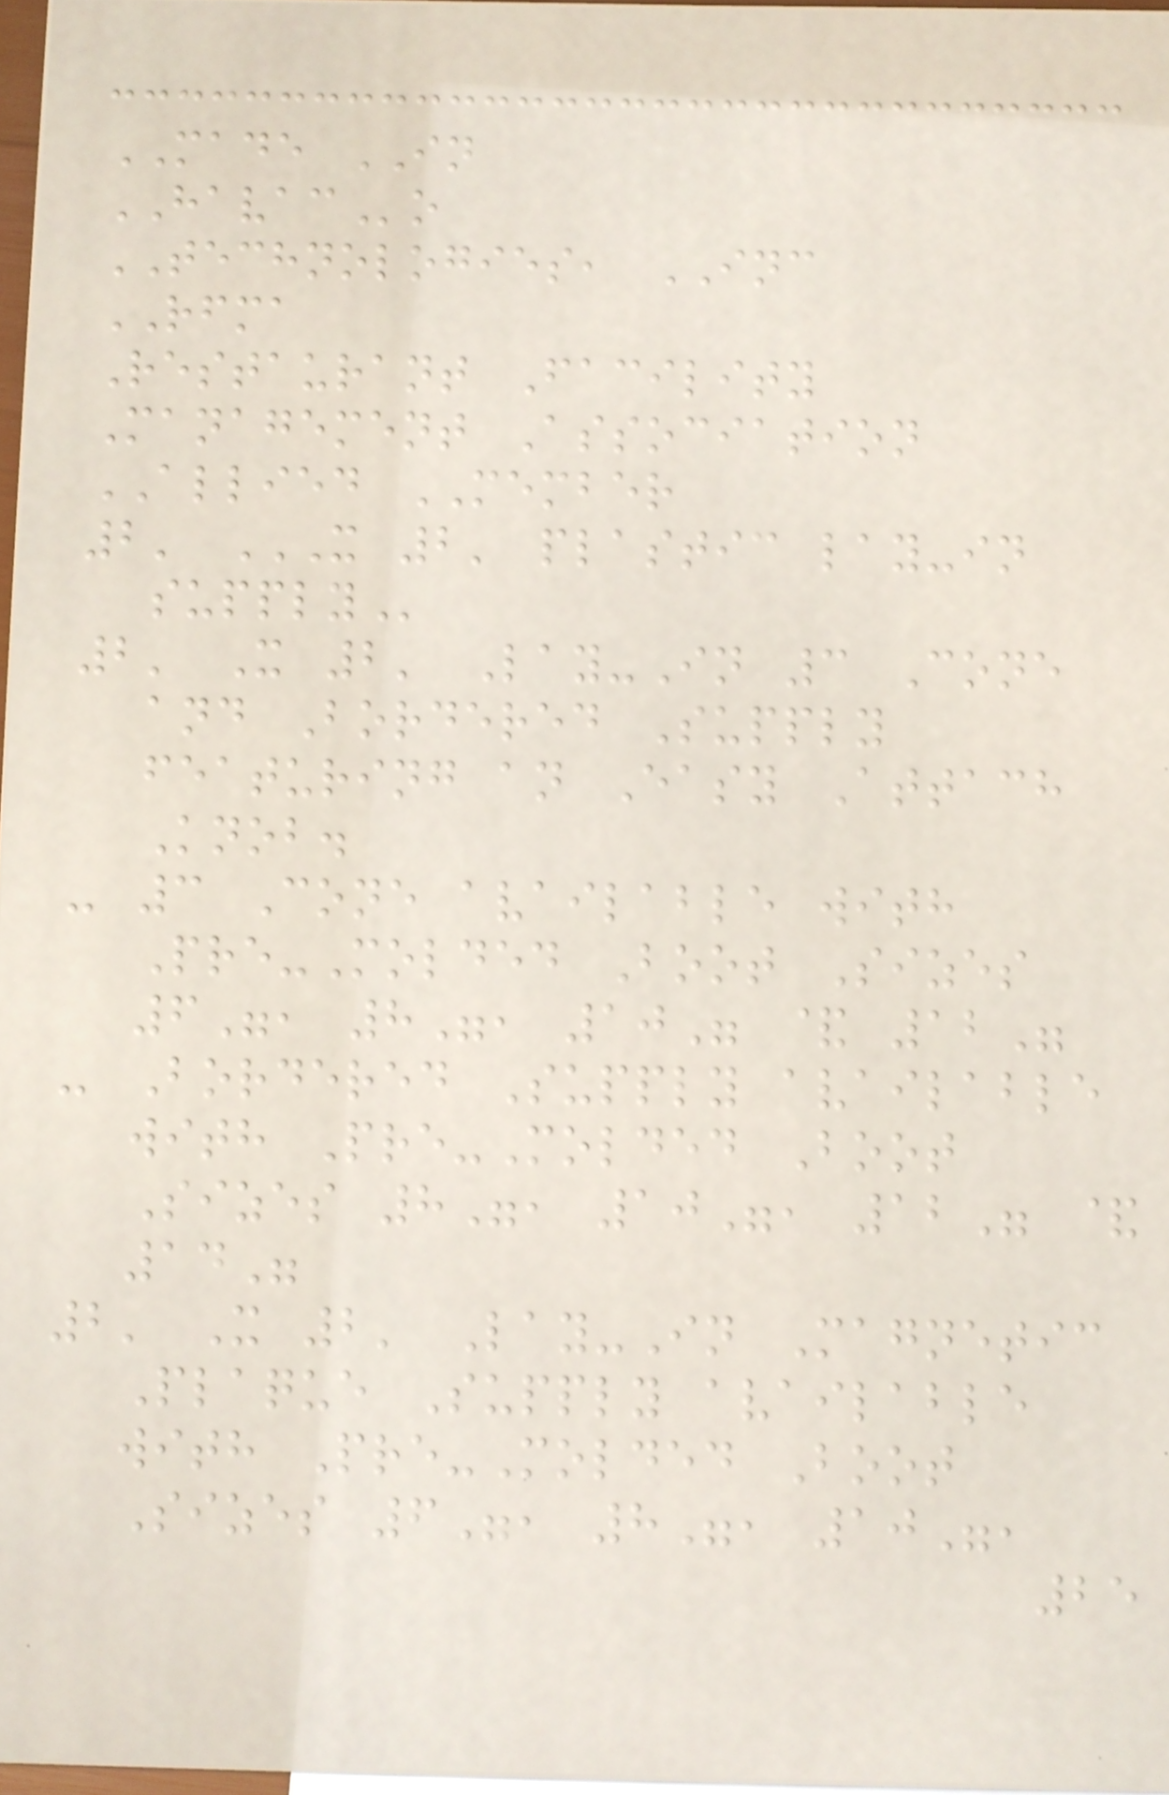MADE IN
HAVACo
TECHNOLOGIES, INC
RFMA
Restaurant Facility
Management Association
ALLIED MEMBER
2' X 2' PLASTIC LAY-IN
SUPPLY
2' X 2' Lay-In 3 Cone
and Bordered Supply
featuring an Easy Attach
Knob.
- 3 Cone available with
Pre-Molded Boot Sizes
6", 8", 10" & 12"
- Bordered Supply available
with Pre-Molded Boot
Sizes 8", 10", 12" &
14"
2' X 2' Lay-In Magnetic
Plaque Supply available
with Pre-Molded Boot
Sizes 6", 8", 10",
25
